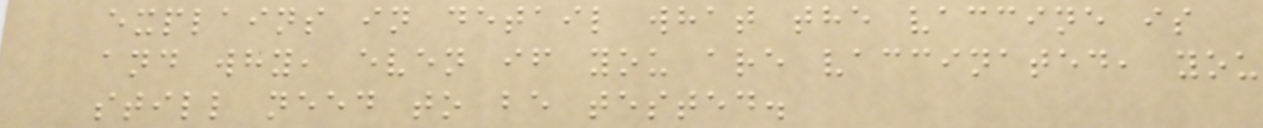explains in detail what the vaccine is
and why, even if you are vaccinated, you
still need to be tested.
